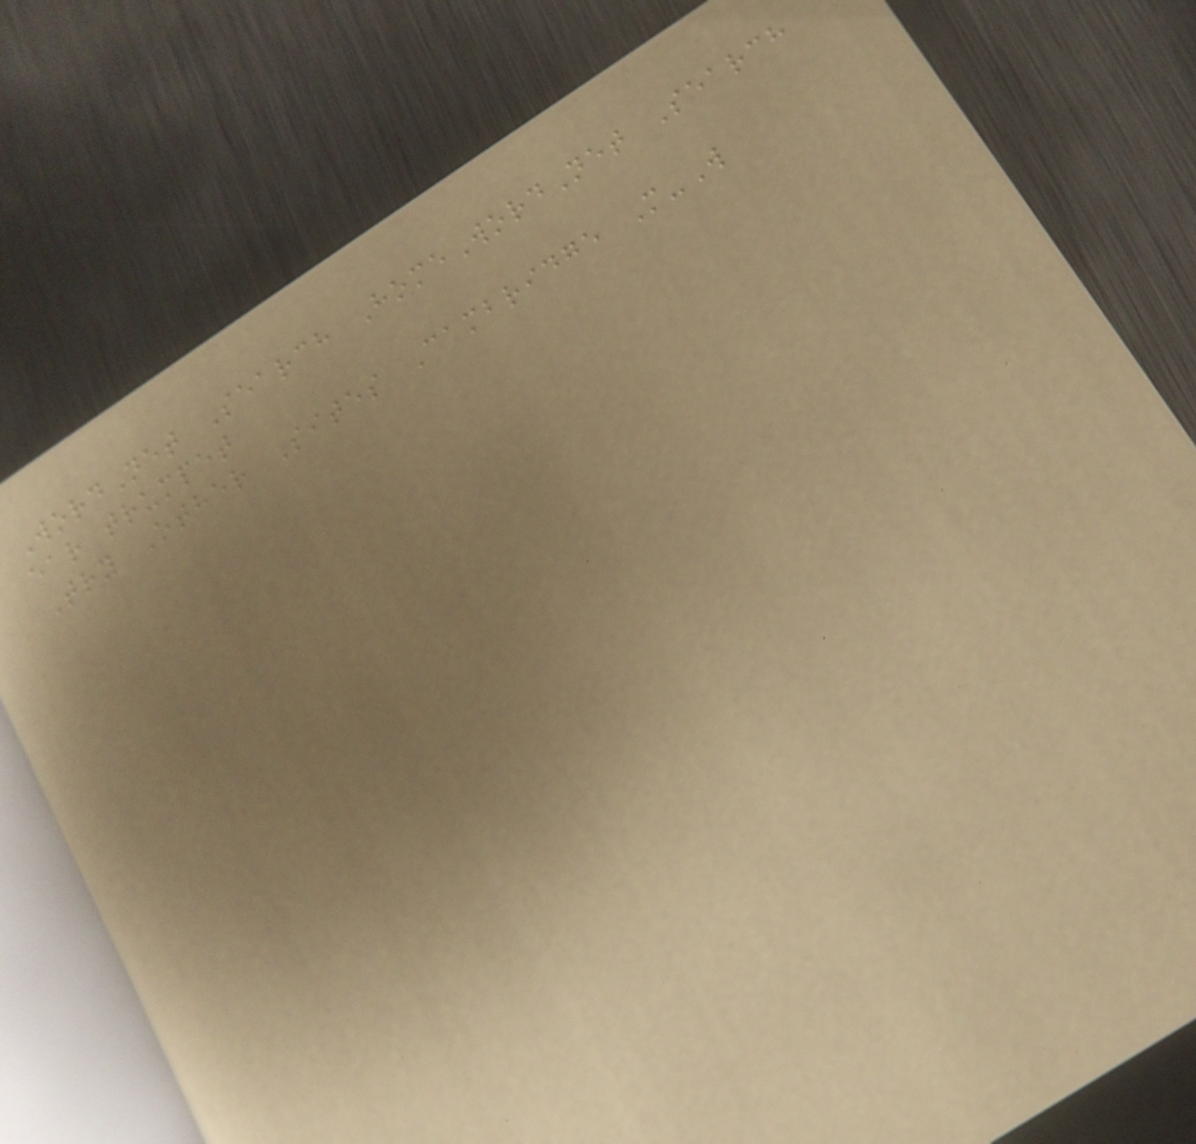WordNet Search HomeWordNet Search
ear trumpet
Try Other Sites Cambridge M-W
